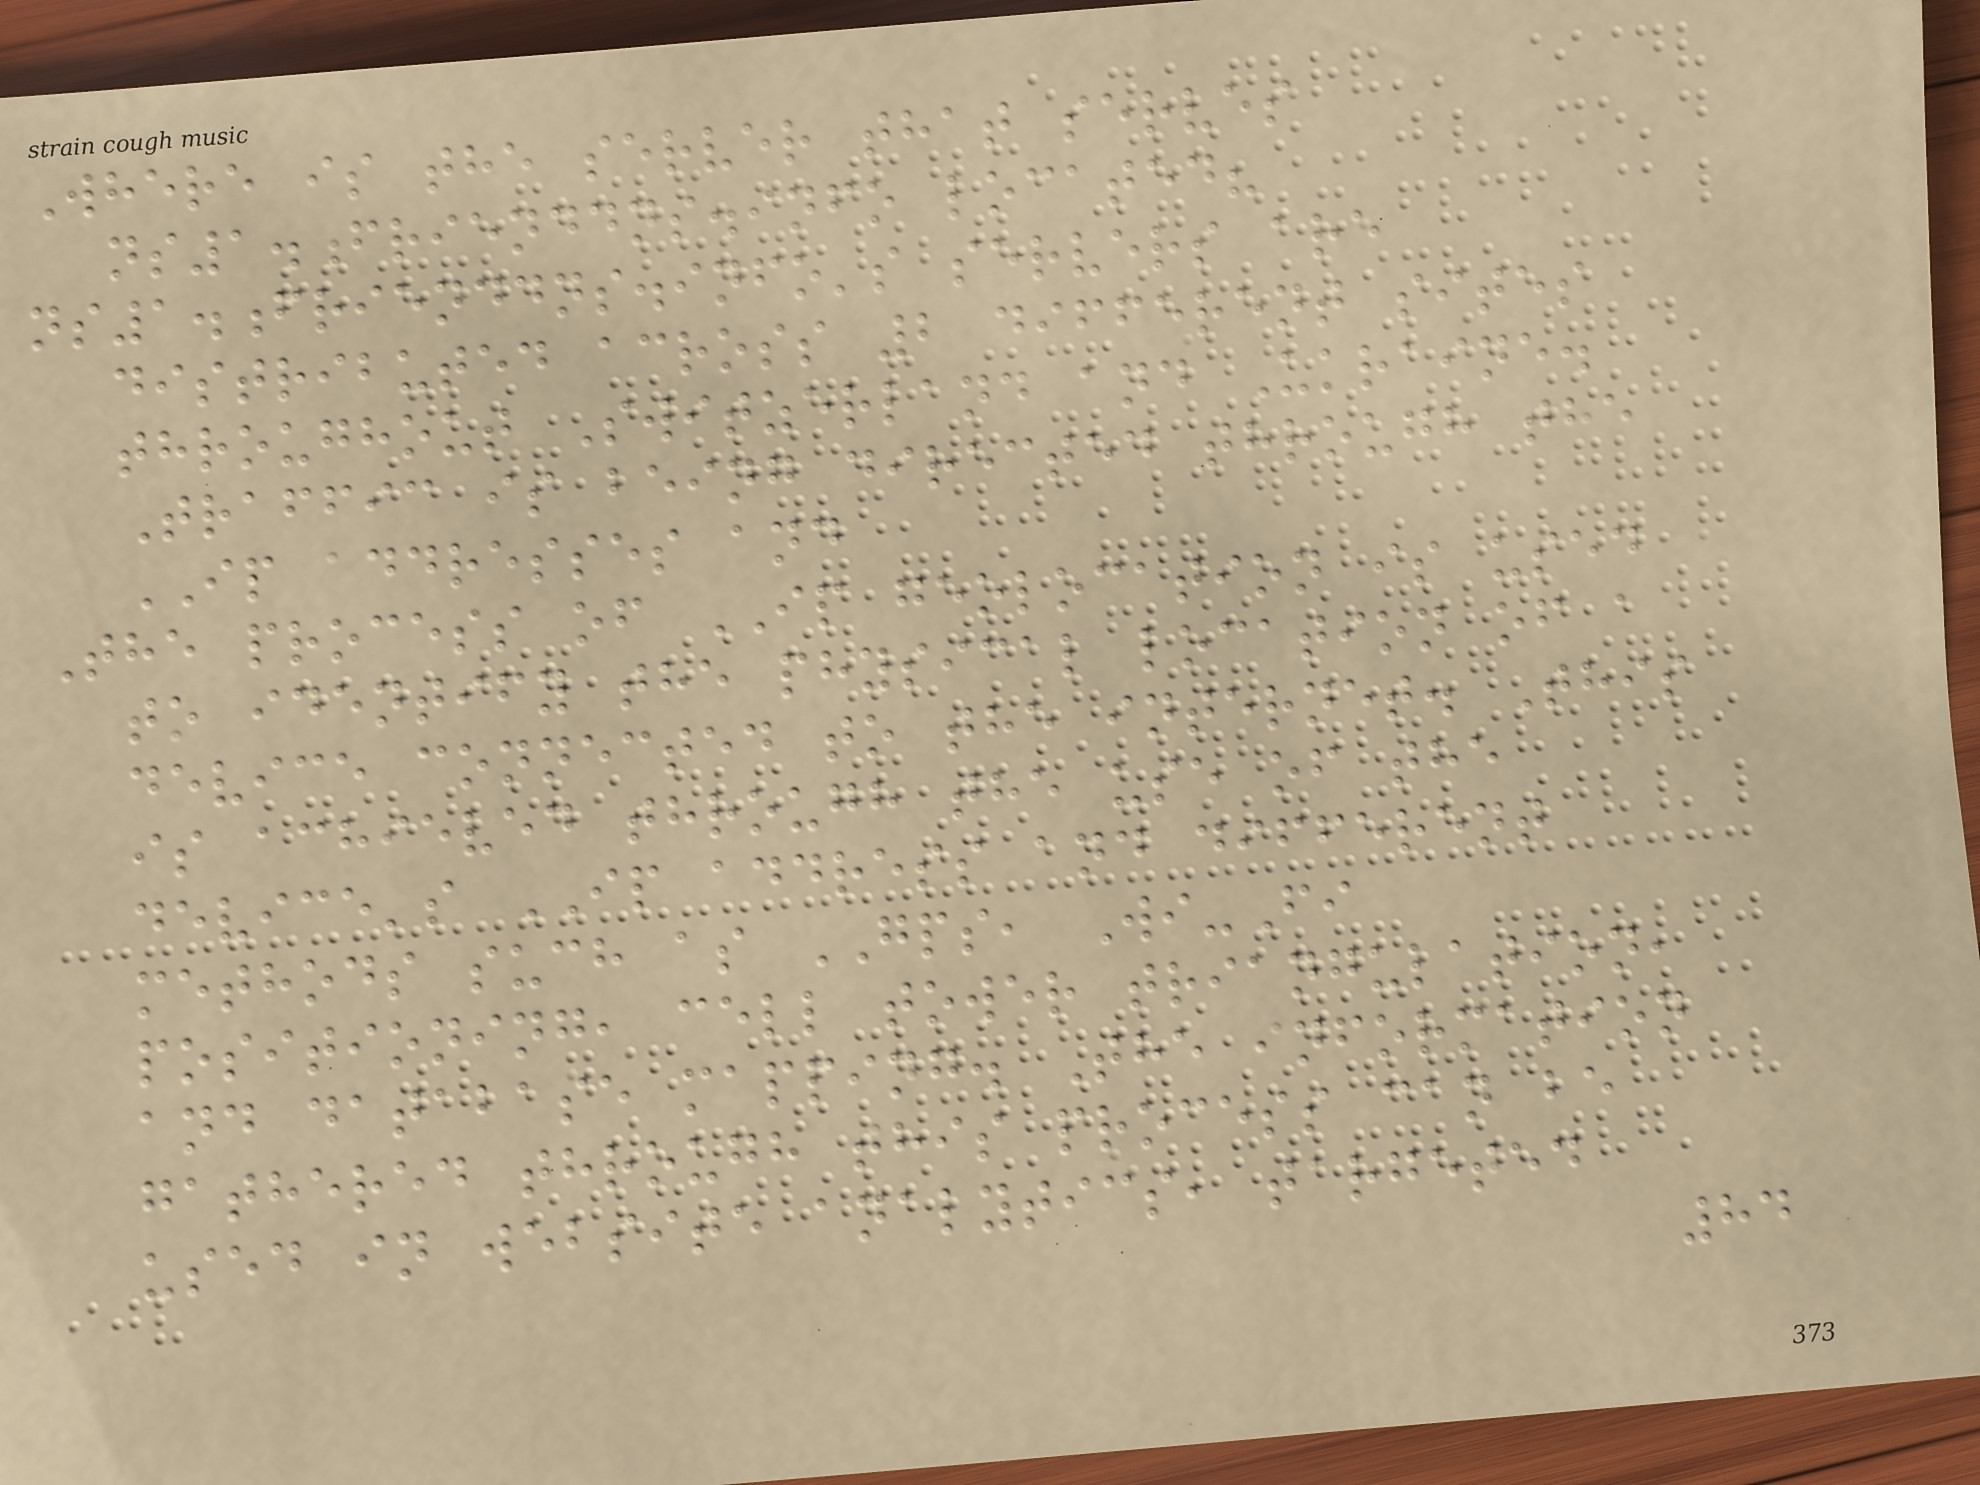Where is the server that serves
ns1.frienddns.info located?
ns1.frienddns.info's servers are
distributed across 2 different sites
throughout Switzerland and Ukraine.
Traffic is being directed through the
IP addresses and
The process of IP geolocation is used
to identify the physical location of a
device connected to the internet. This
is achieved through the use of the
device's IP address and different
methods such as GPS, Wi-Fi
positioning, cell tower triangulation,
and database mapping. The information
gathered through this process can be
used in website analytics, targeted
84
